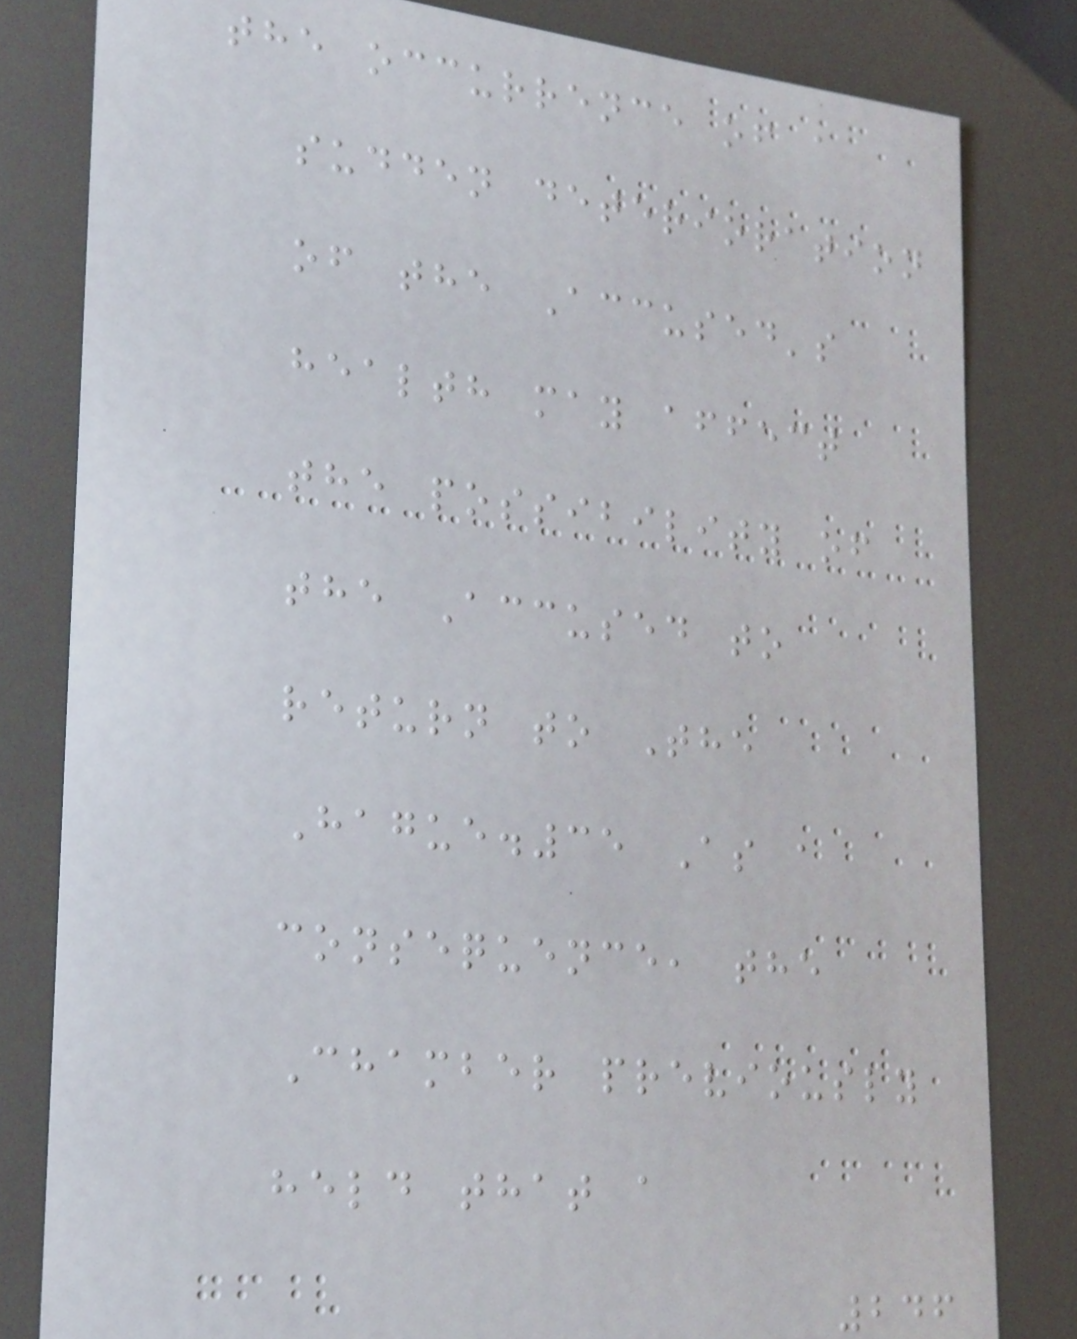the occurrence of a
sudden deterioration
of the Accused's
health may affect
the possibility of
the Accused to
return to The
Hague.35 As a
consequence, the
Chamber previously
held that a
246
